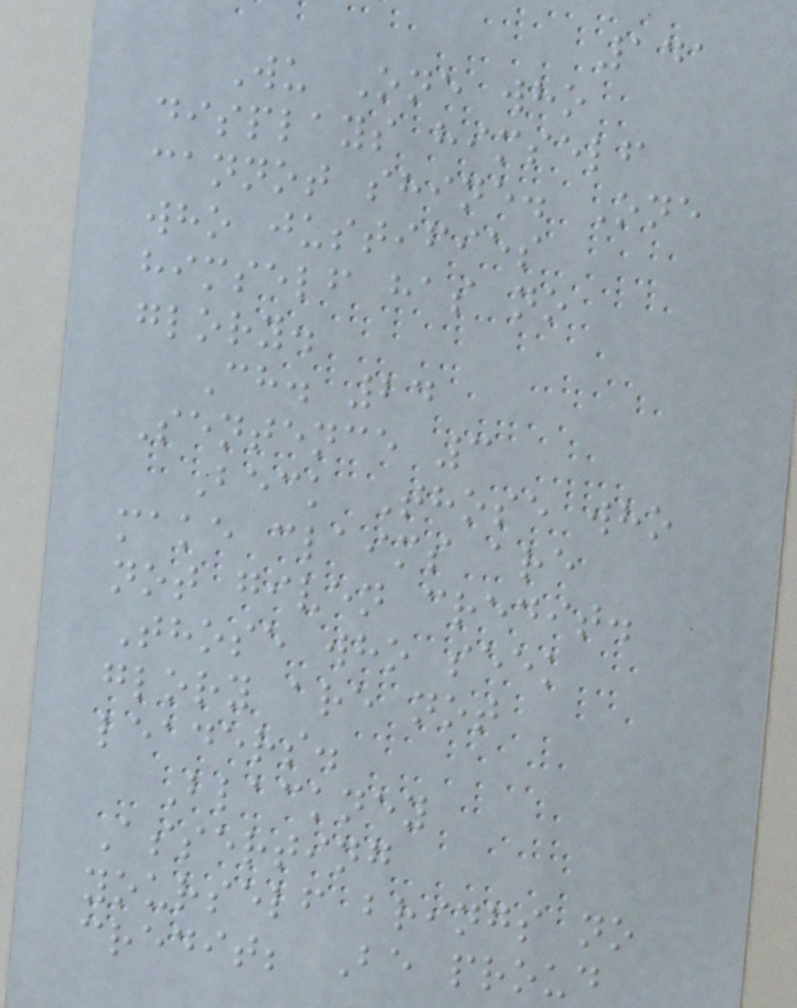141
Wu One who
displays himself
cannot shine. One
who justifies
himself has no
glory.
Ch. 24
Sentence 3
Beck Those who
make claims are
not given credit.
Those who seek
glory are not
leaders.
Blackney
Asserting
yourself brings no
credit; Be proud
